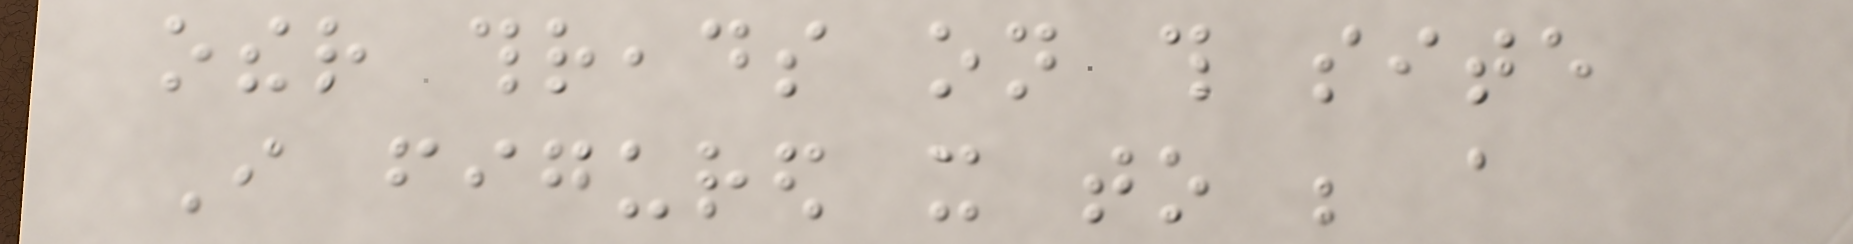other threads on this site
I figured it to be a
